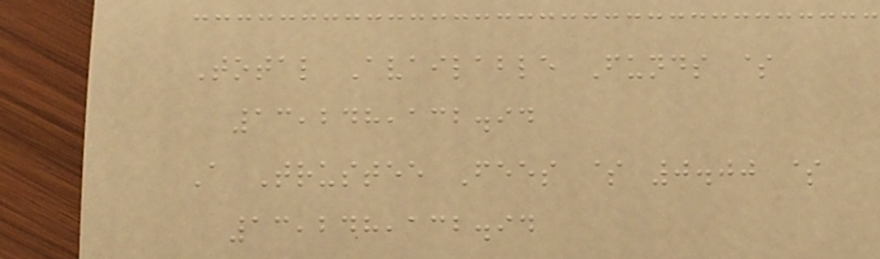Total Available Funds $
13,248,132.94
A Trustee Fees $ 0.00 $
13,248,132.94
